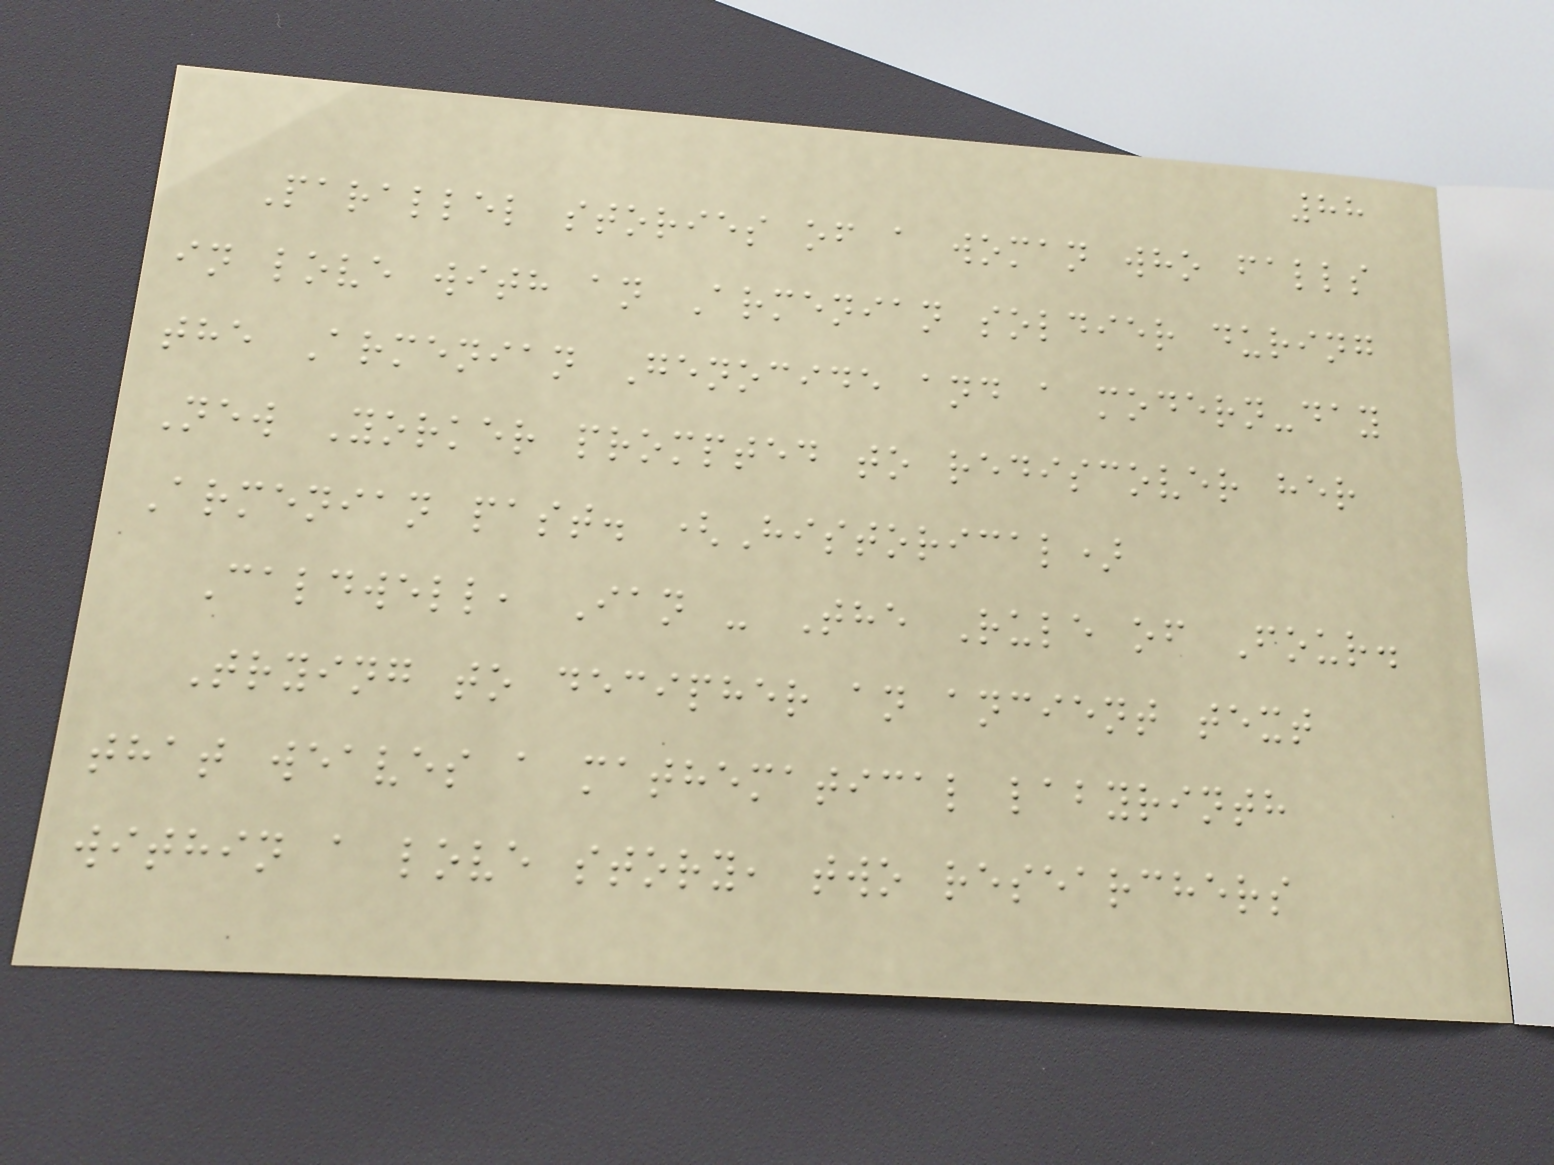88
Parallel stories of a woman who falls
in love with an Armenian soldier during
the Armenian Genocide and a modern-day
New Yorker prompted to rediscover her
Armenian past. (Historical)
Caldwell, Ian - The Rule of Four.
Trying to decipher an ancient text
that weaves a mathematical labyrinth
within a love story, two researchers
